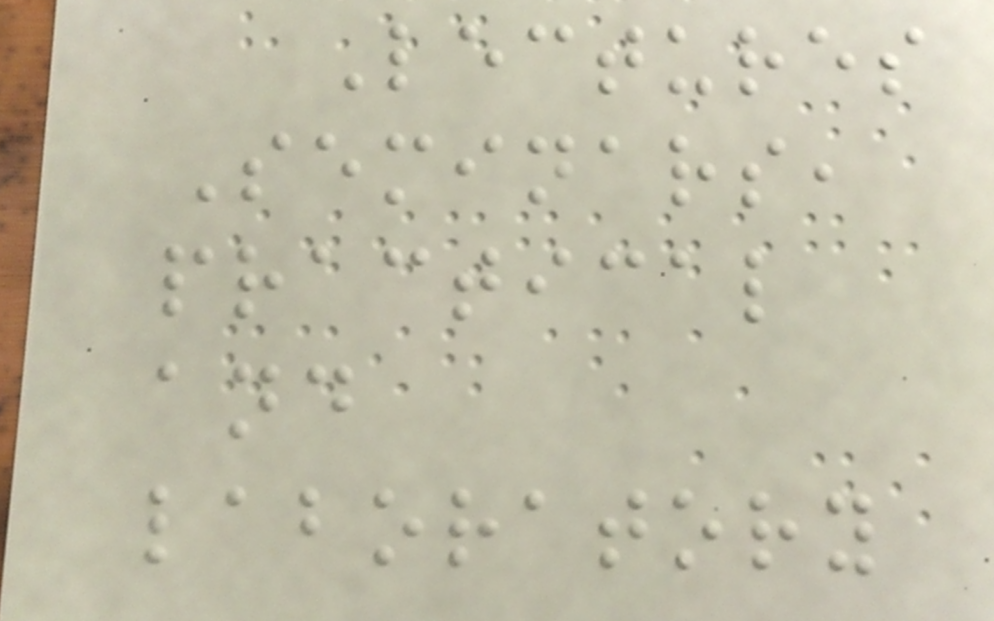Lectures
Seminars,
practical
and
laboratory
